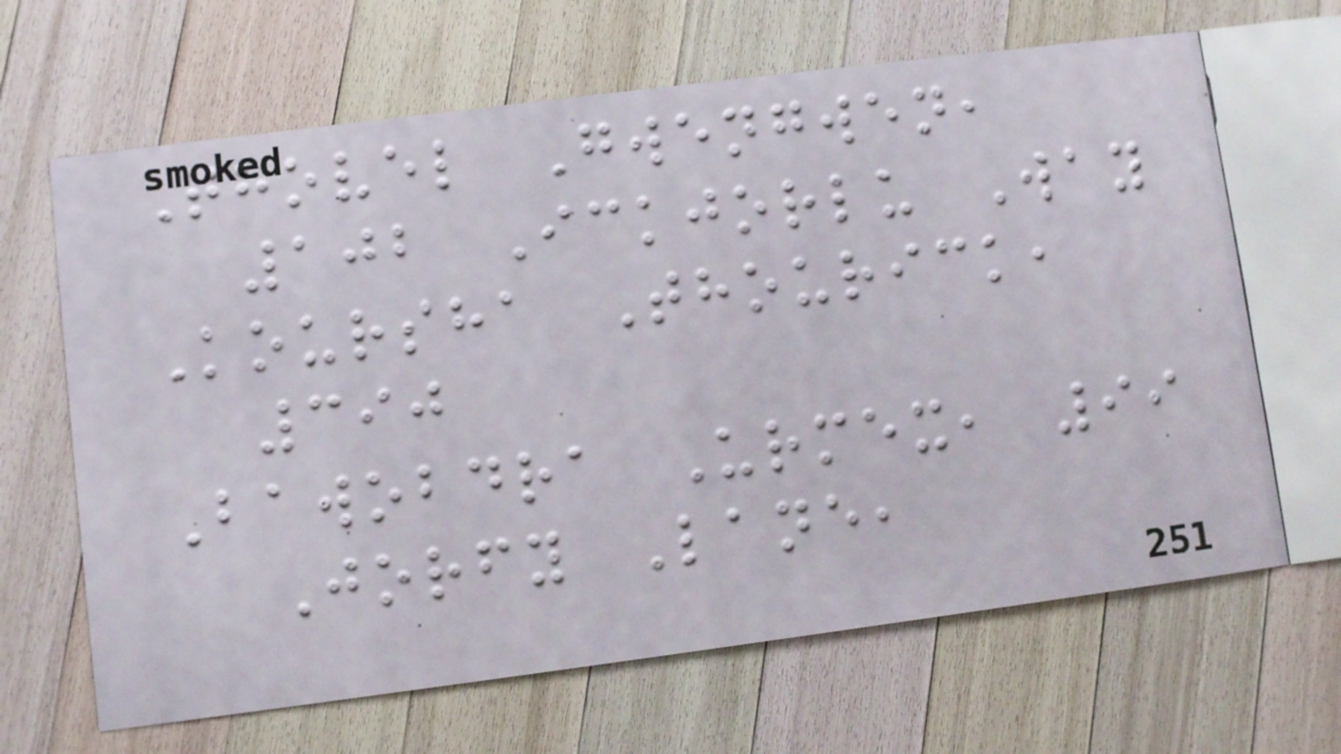Thovel Gwengwen,
102 Ickjorlu Way
Koursha Thourick,
390
Bawobdra Urmex, 99
Jorfy Lane,
